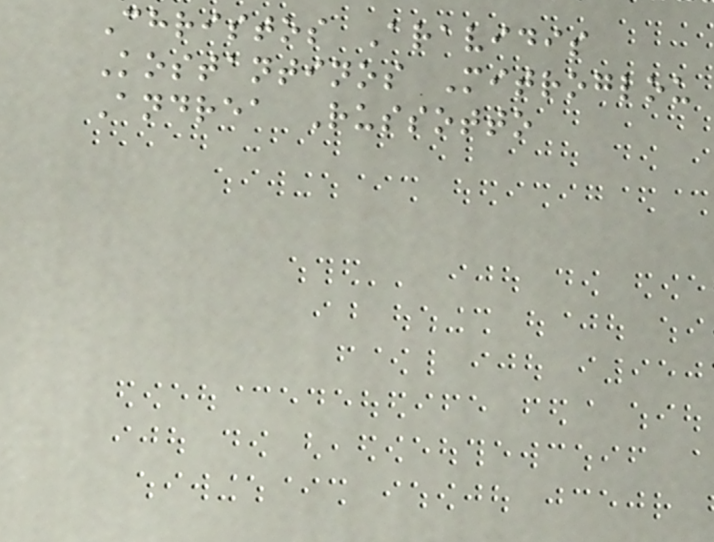Christos Aravidis
Kostantinos Mitroglou
Andrea Russotto
